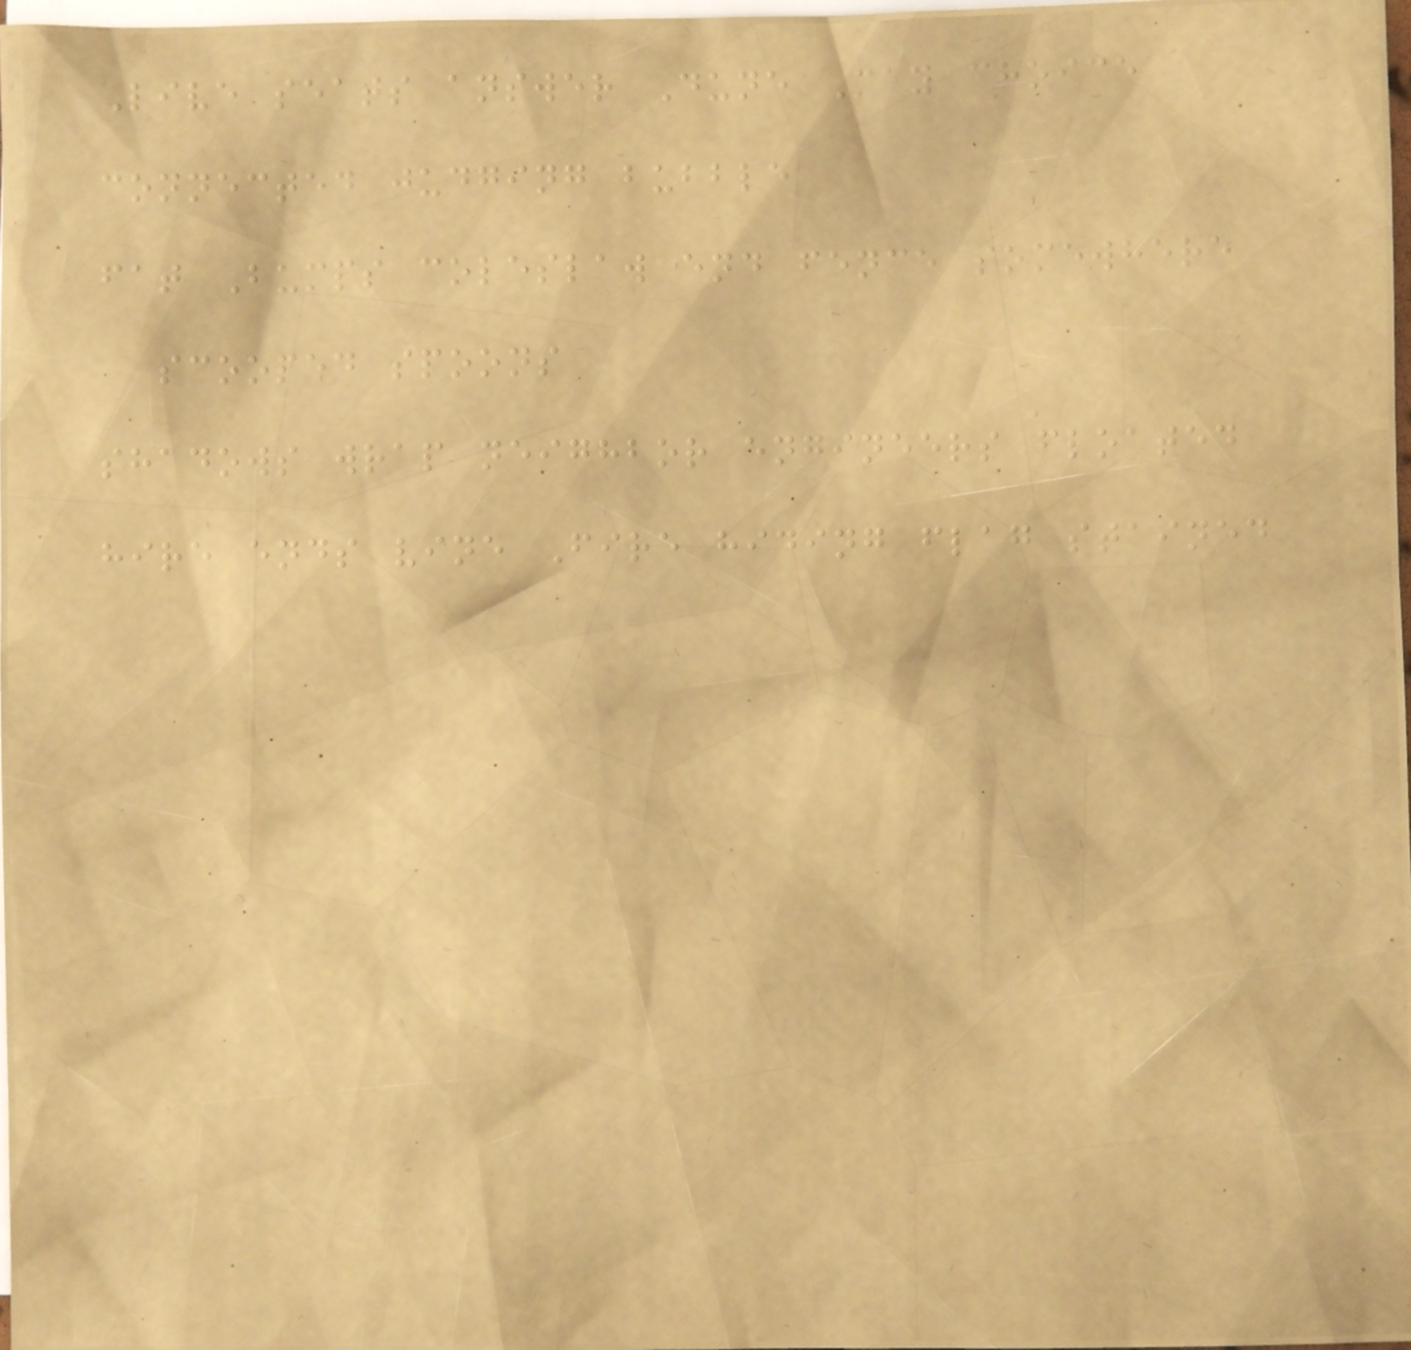Live seats answer Dune May choice
connected judging bubble
fat Bumps coleslaw end fence somewhere
scooped spoons
shadows wrap neighbor engineers floated
hire ends vine Fire hiding flag stained
